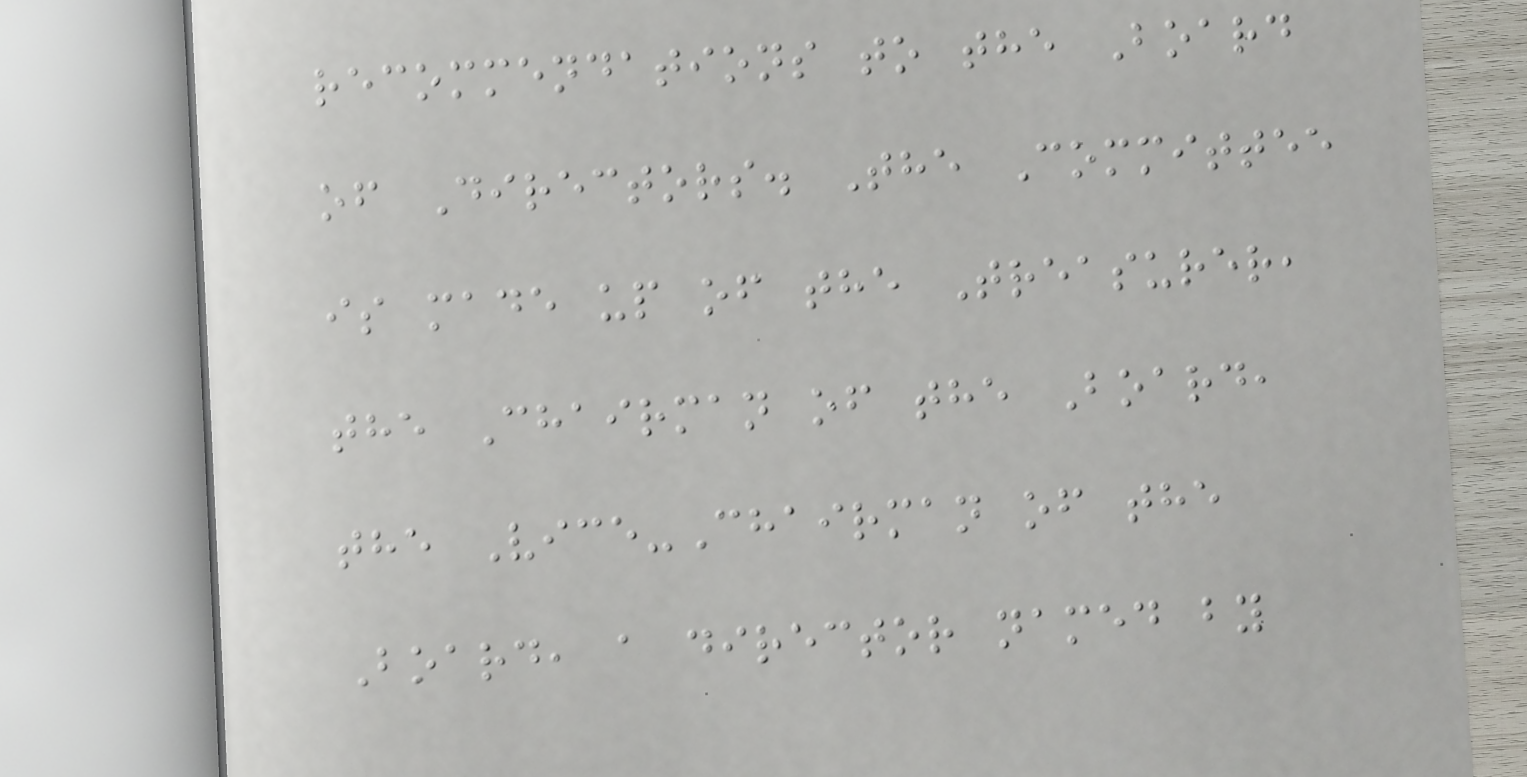recommendations to the Board
of Directors. The Committee
is made up of the Treasurer,
the Chairman of the Board,
the Vice-Chairman of the
Board, a director named by
